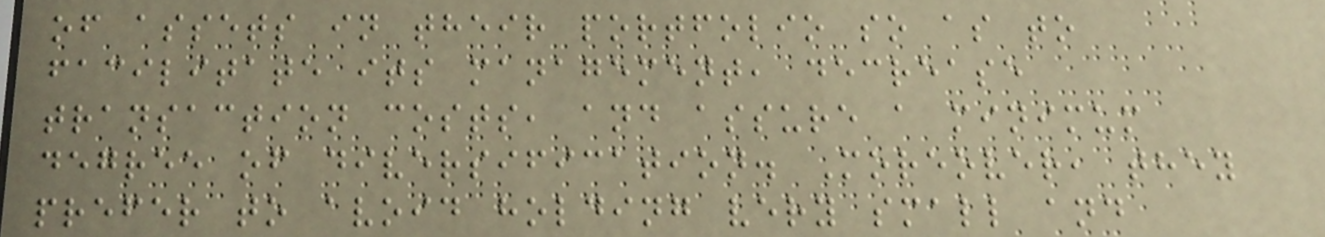of assets in their portfolio so as to
facilitate its management, decrease
transaction costs, and assure a minimum
degree of diversification. Moreover, they
prefer to avoid holding very small and
